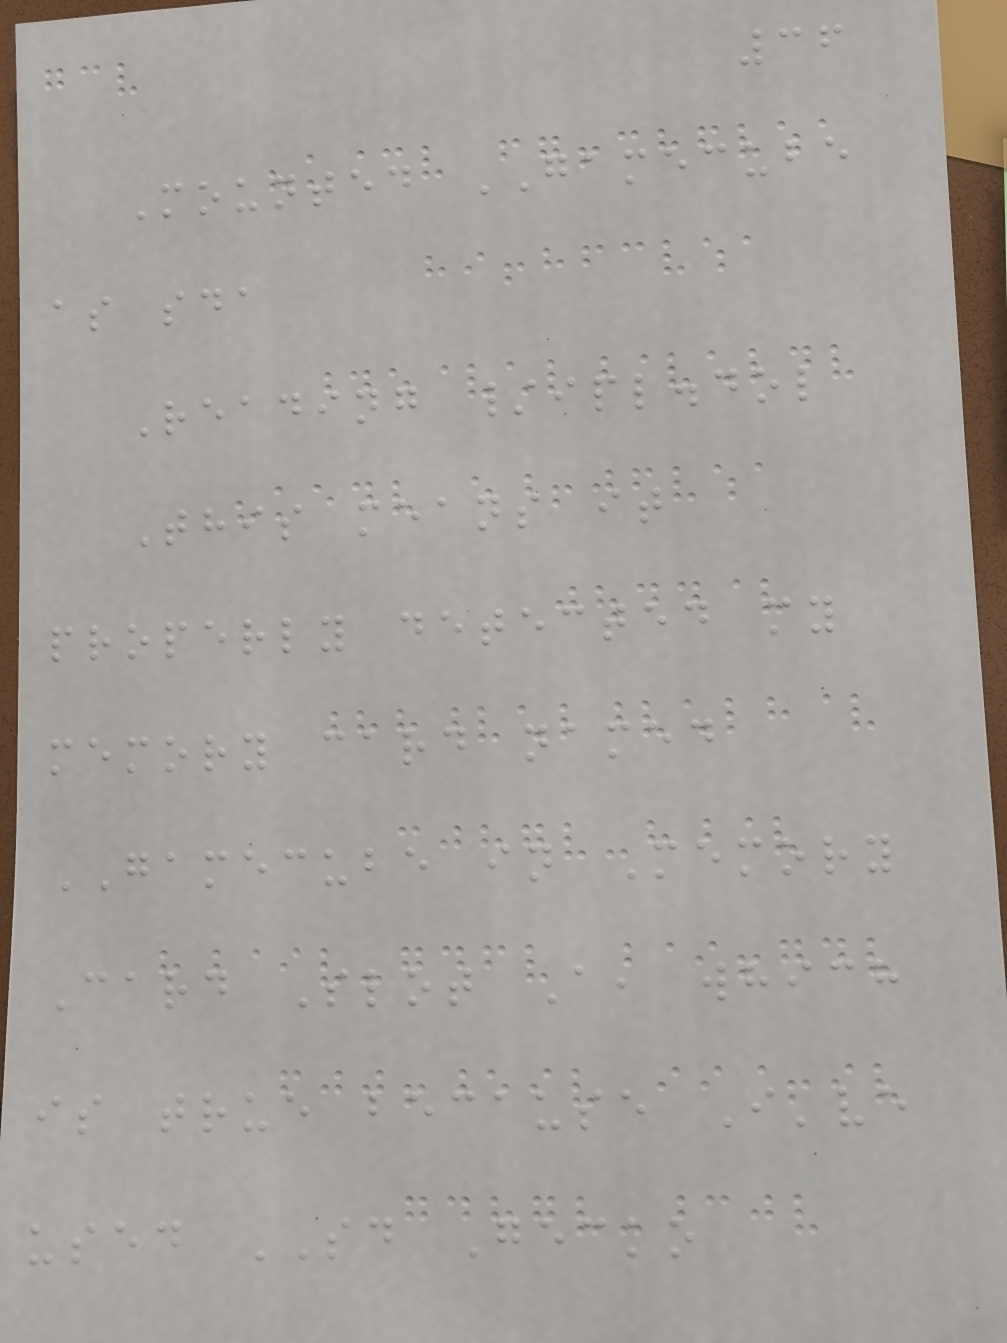36
Mounted GAMECUBE
as sda
Reading /ipl.dol
This means it
properly detected my
memory card named
GAMECUBE in Memory
Card Slot A, which
is true because I've
used SD Gecko
